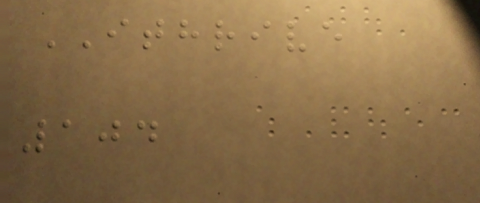ITHRIVE
104
